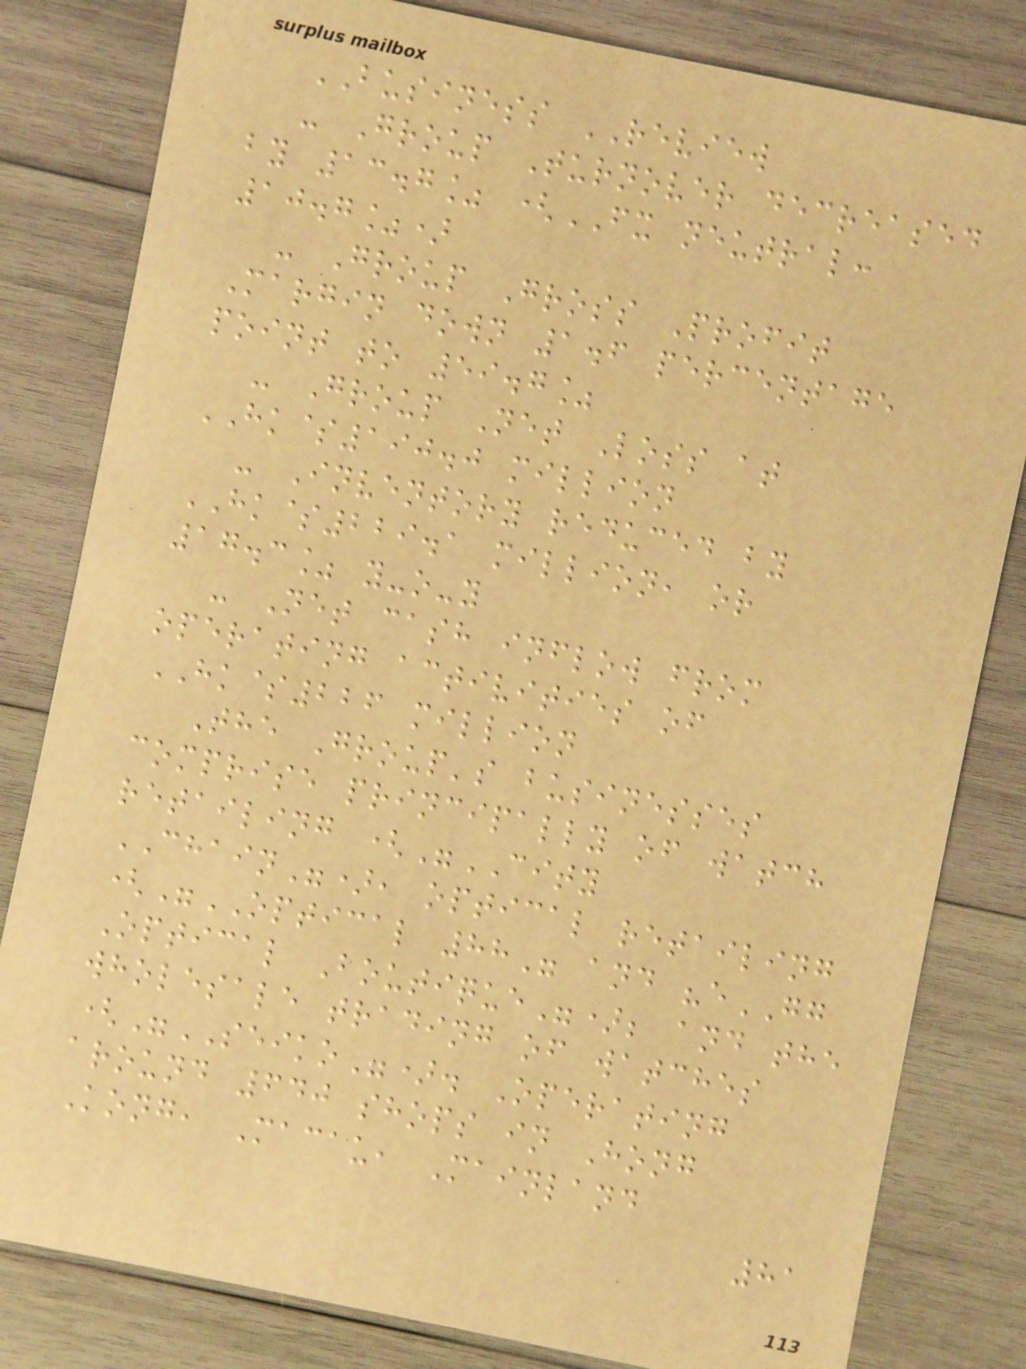BUSINESS REVIEW
- Group Turnover decreased
by 13.7% (FX neutral:
10.7%)
- Group Gross Profit
Margin down 1.6 percentage
point to 59.7%
- Group Net Loss at
HK$190.0 million
- Inventory reduced by
HK$229.1 million, or
17.3% y-o-y
- Net cash inflow from
operating activities of
HK$226 million
The Group's businesses
comprise principally of watch
retailing ("CITY
CHAIN"), optical retailing
("OPTICAL 88" and "eGG
Optical Boutique"); and the
wholesale trading of watches
("SEIKO"). Operating
around 640 shops in Hong
Kong, Macau, Mainland
81
